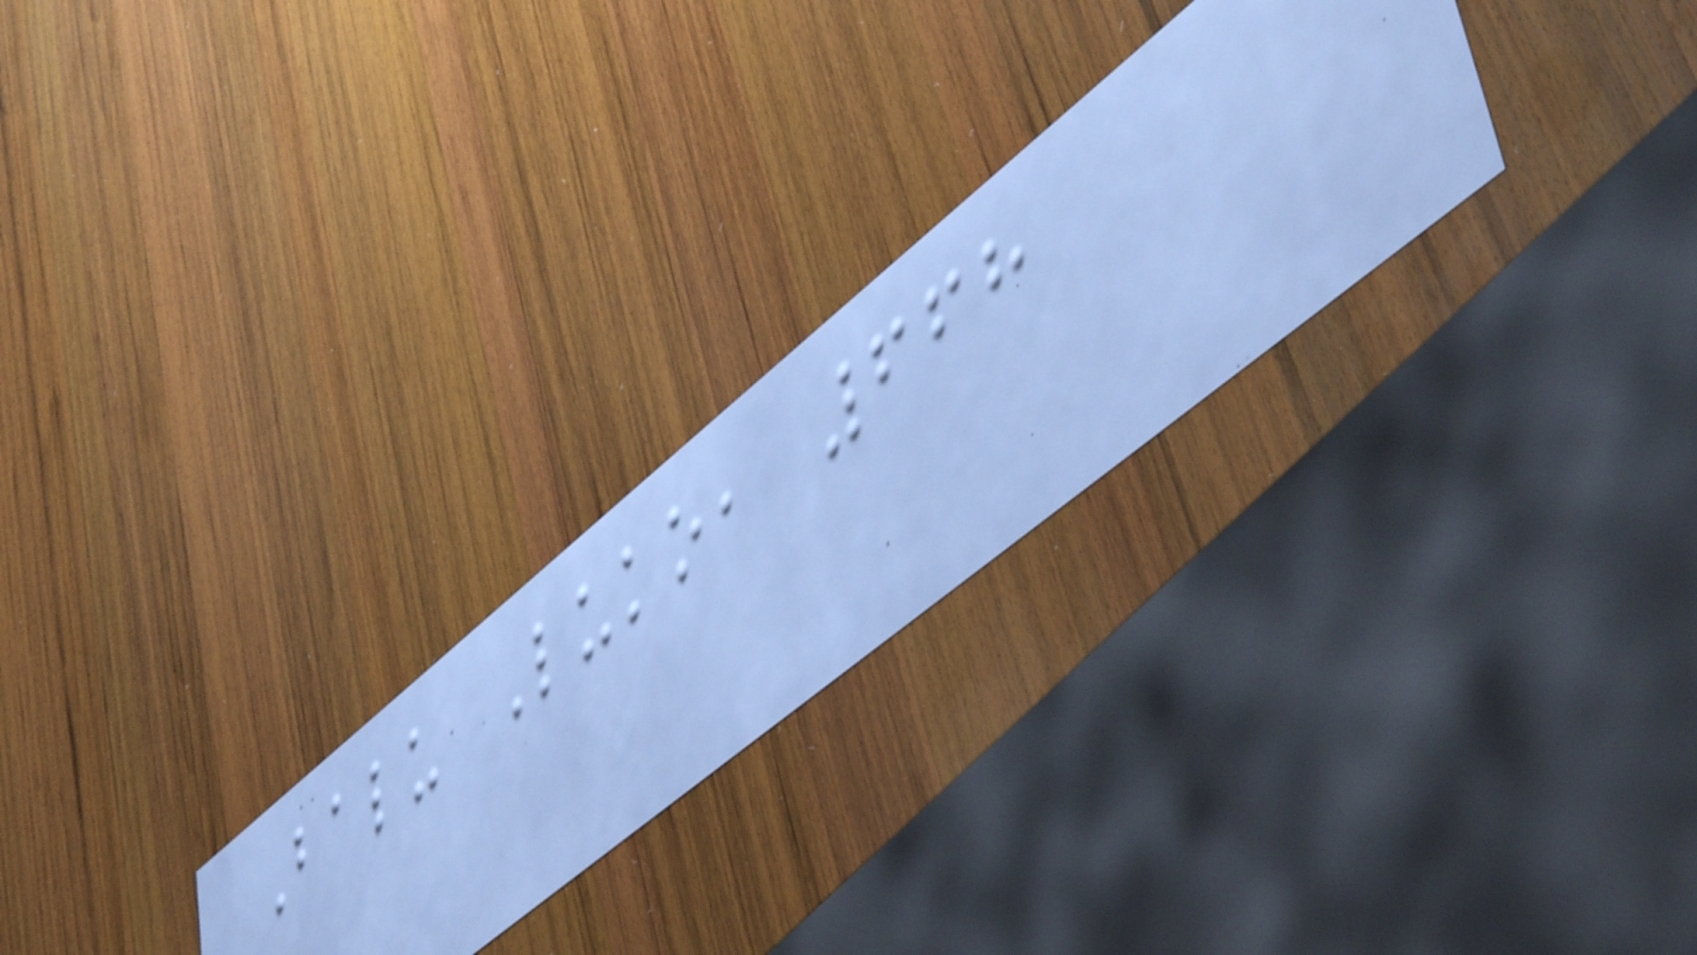Balu Luko, 668
